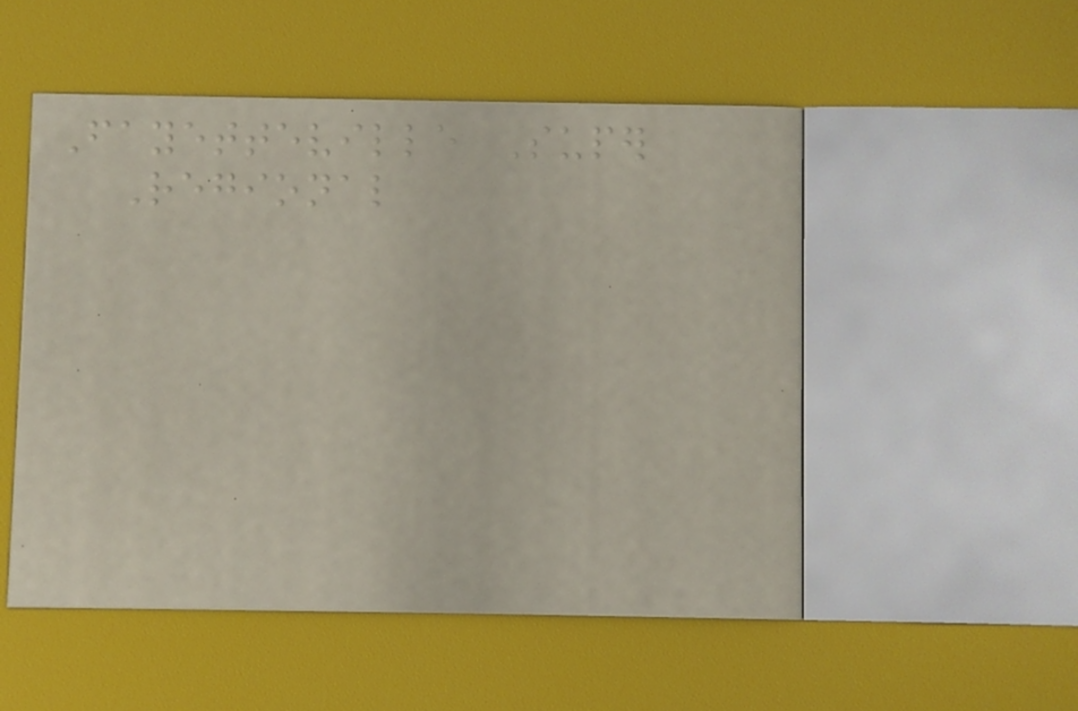Fayetteville Super
Regional
